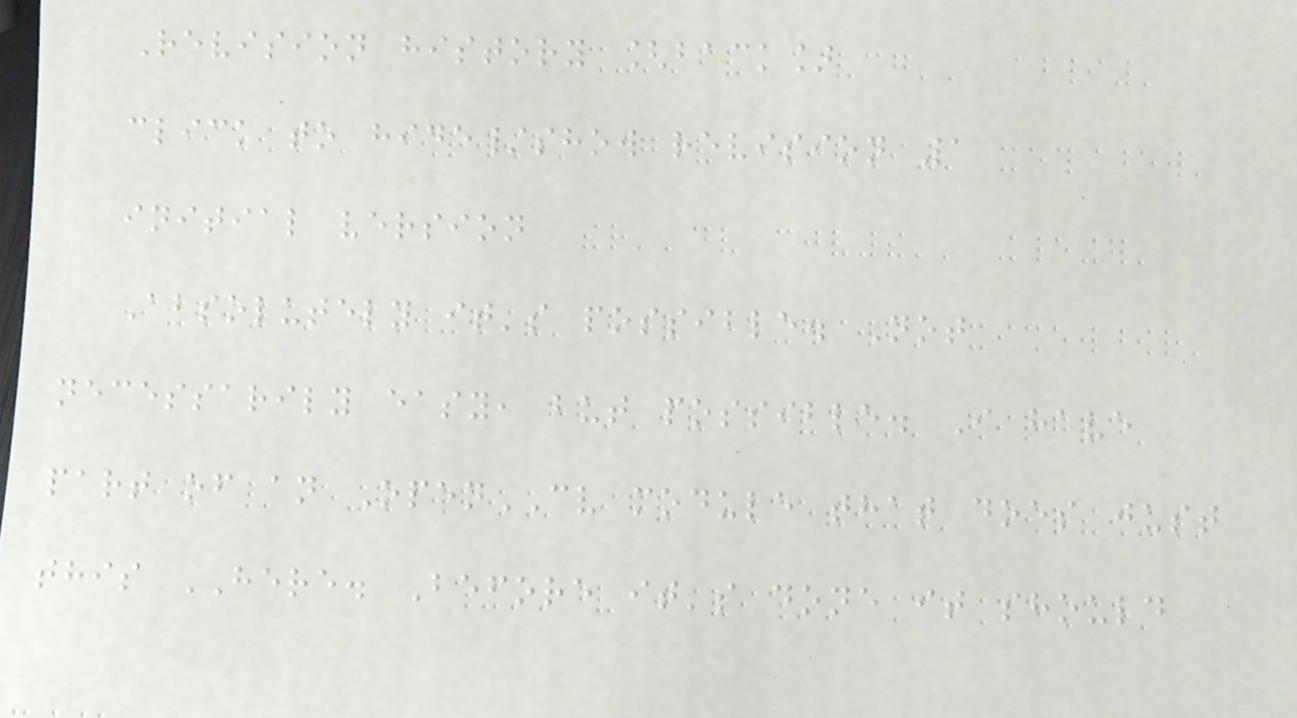Revision history [back]
click to hide/show revision 1
initial version
Absolutely it's possible. Not
necessarily easy, but possible. I have
part of an OpenCV module that does just
this HERE. Before it's done it should
